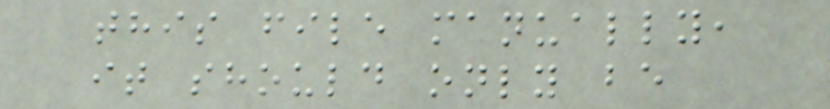this file manually,
it should only be
